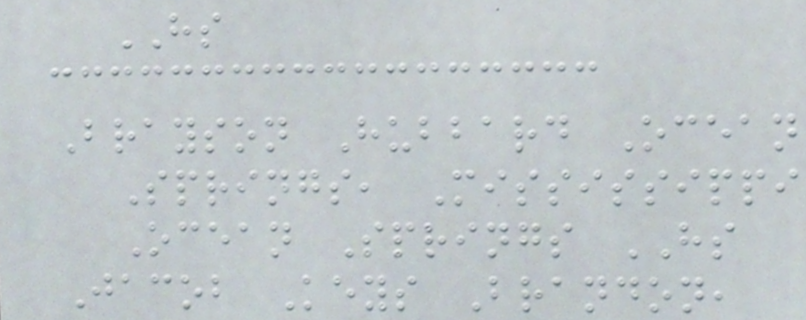HS
Brayson Hubbard Ocean
Springs, Mississippi
Ocean Springs HS
Jacob Keys Brandon,
